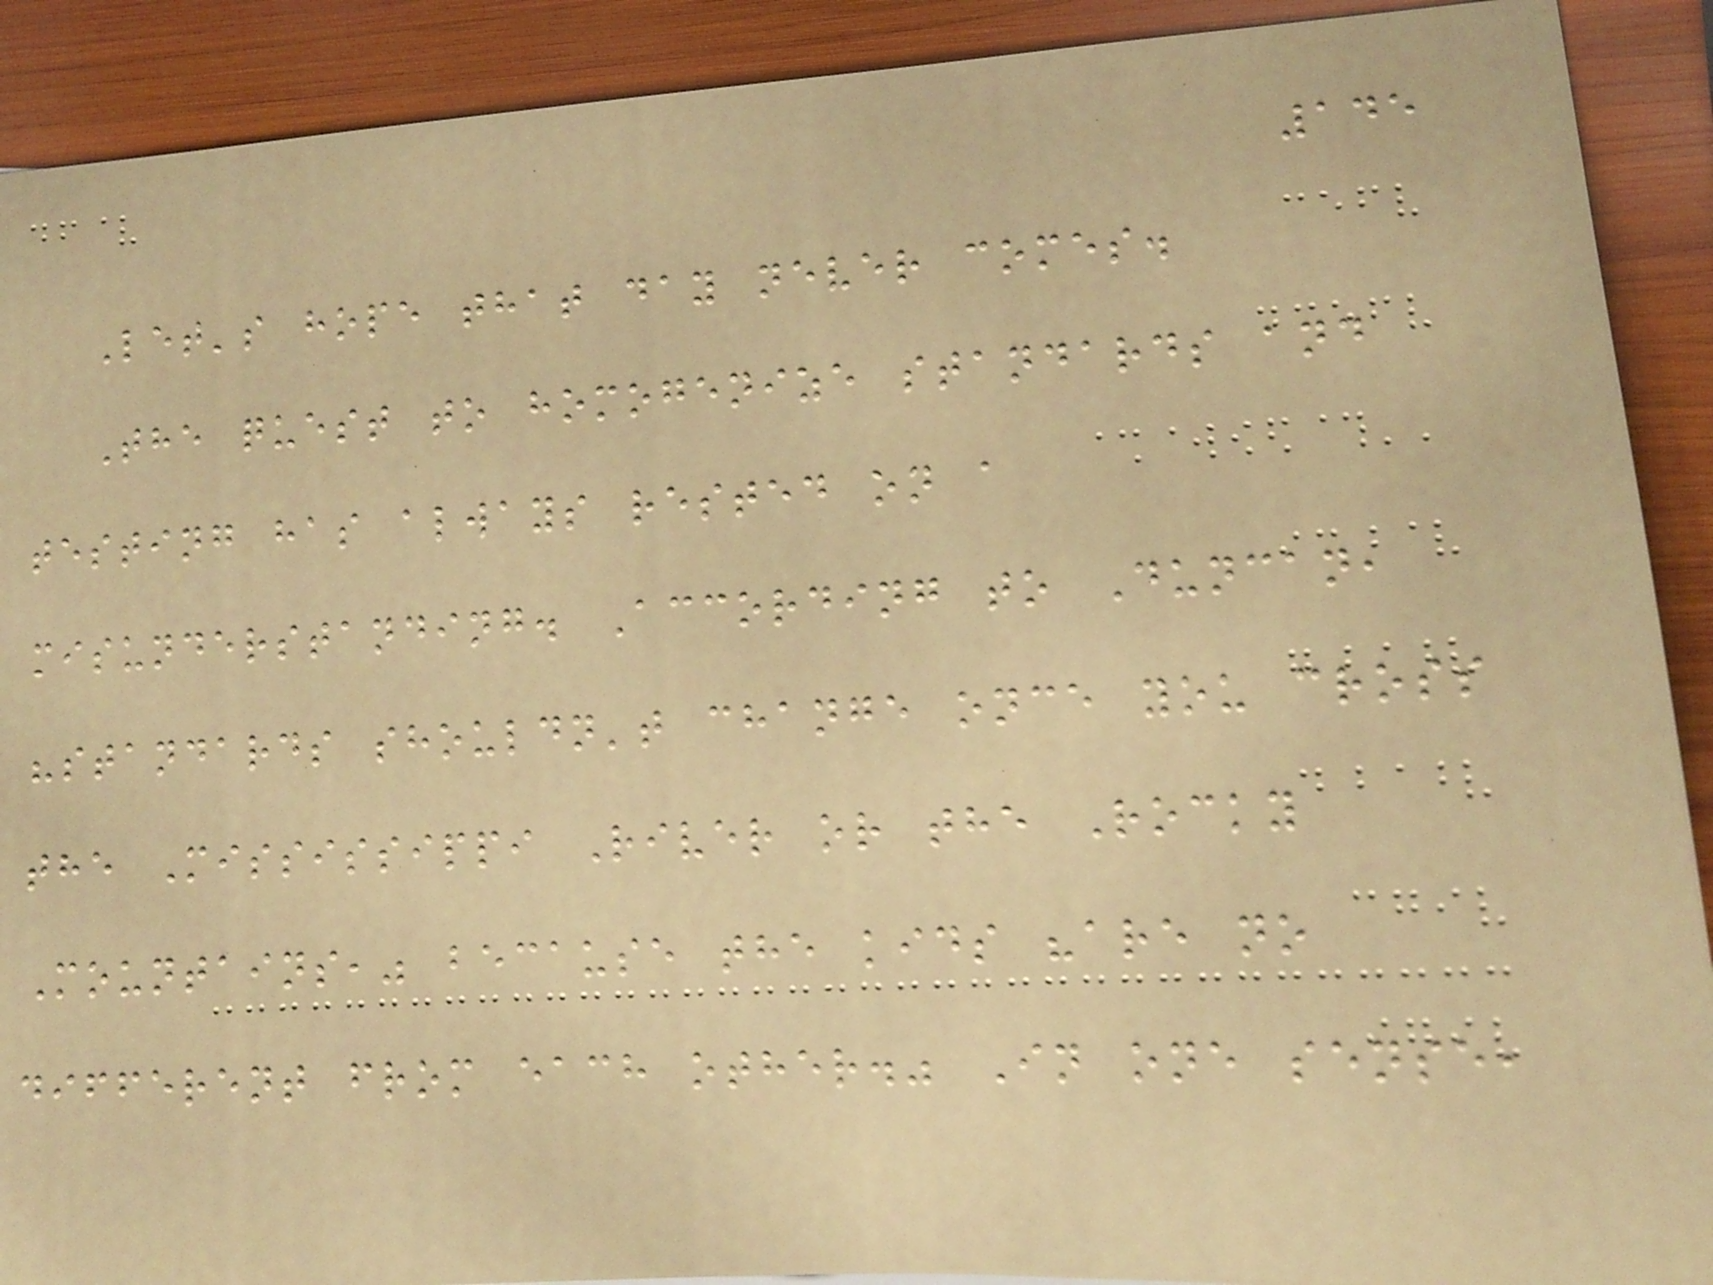145
Let's hope that day never comes.
The quest to homogenize standards and
testing has always rested on a
misunderstanding. According to Duncan,
"standards shouldn't change once you cross
the Mississippi River or the Rocky
Mountains," because the kids "are no
different from each other." In one sense,
